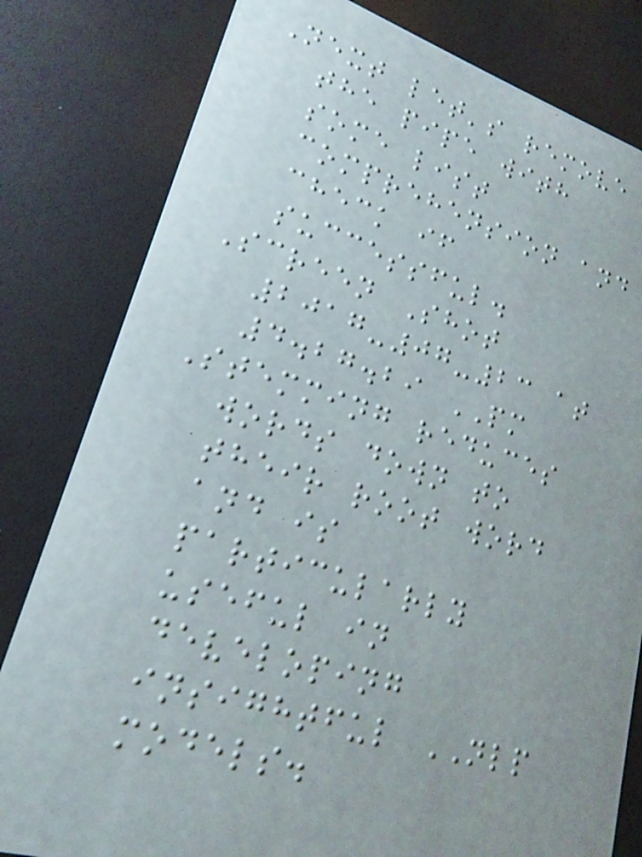Next let's remove
the pipe with
some list
comprehension and
check if
successful.
Screen Shot
2017-07-23 at
4.27.29 PM
Stemming reduces
words down to
their root word
and is
particularly
useful in
developing
insightful NLP
models.
